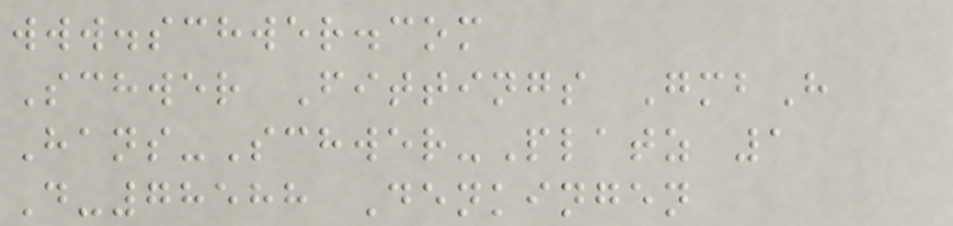www.schwer.com
Schwer Fittings GmbH
Hans-Schwer-Platz 1
D-78588 Denkingen
